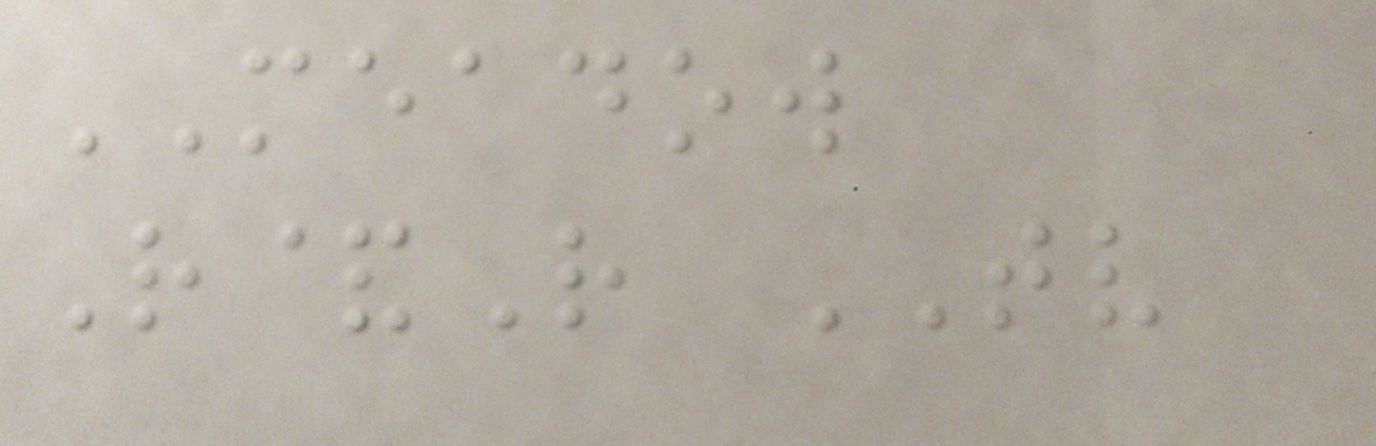MEADOW
R&R TV
